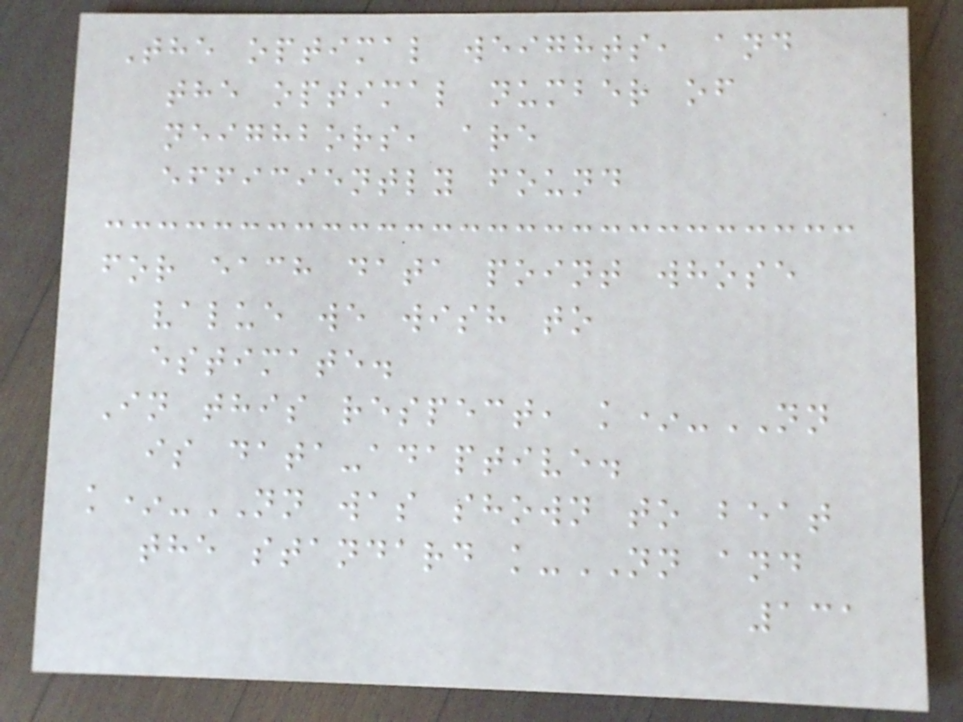The optimal weights, and
the optimal number of
neighbors, are
efficiently found
for each data point whose
value we wish to
estimate.
In this respect, k*-NN
is data-adaptive.
k*-NN was shown to beat
the standard k-NN and
131
